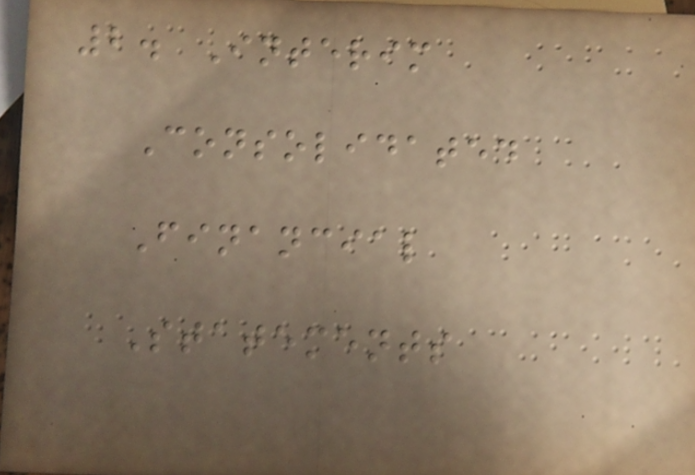2. Interim
Consolidated
Financial
Statements
